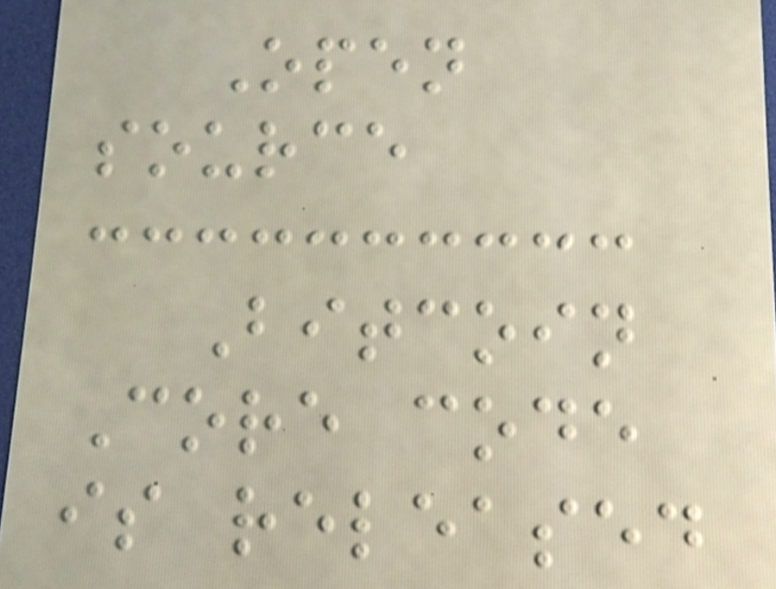Open
source
Bitcoin
Core code
is released
